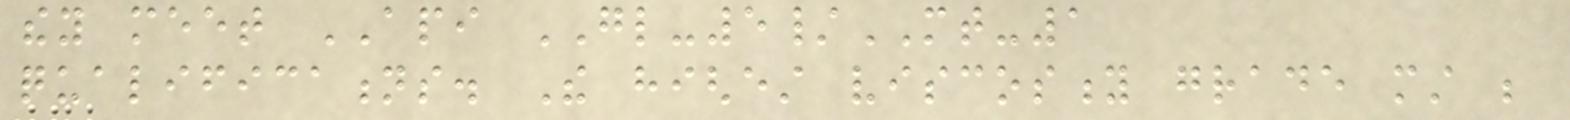they meet API GL-5/MT-1
qualifications. The highest viscosity grade must be
